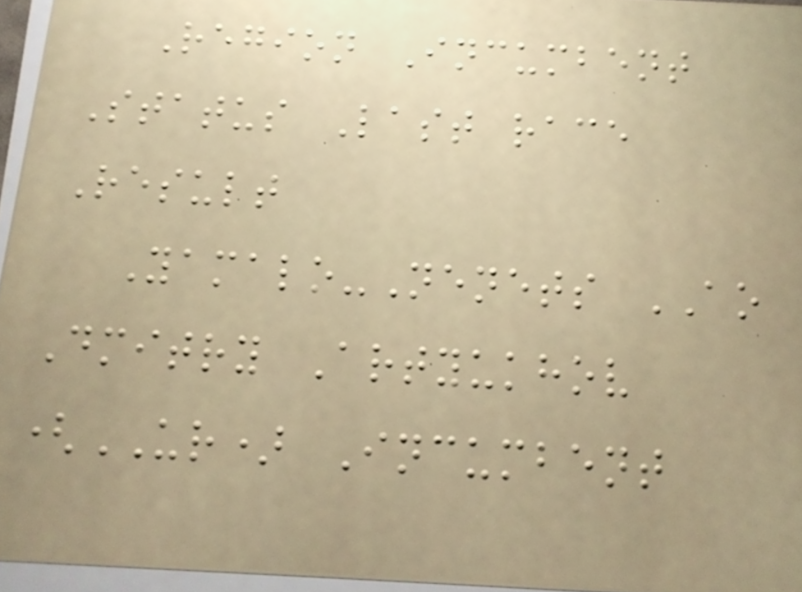Region Incumbent
Status Last race
Result
Yamalo-Nenets AO
Dmitry Artyukhov
(UR) Incumbent
